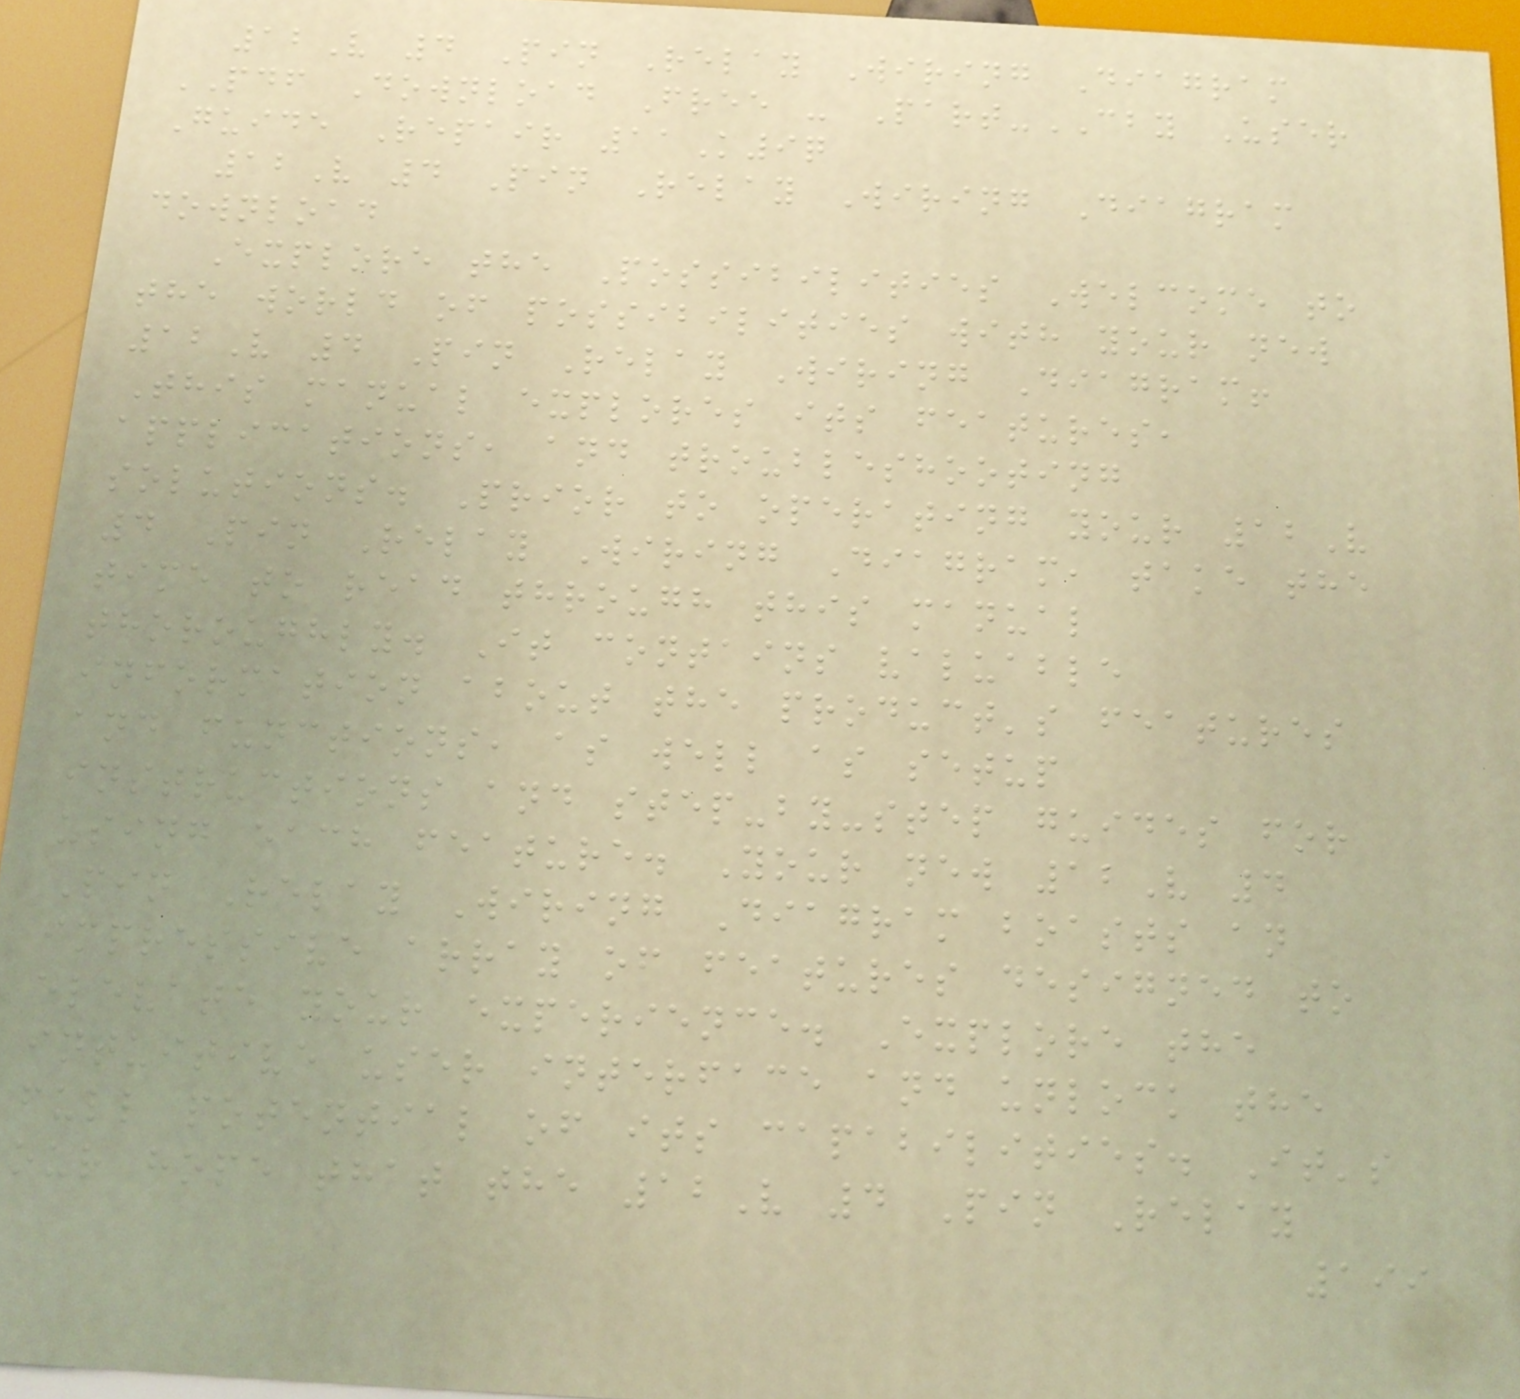12V 4 Pin Relay Wiring Diagram
PDF Download Free - Part-CBY User
Guide Repair 11K9q
12V 4 Pin Relay Wiring Diagram
download
Explore the Possibilities Welcome to
the world of possibilities with your new
12V 4 Pin Relay Wiring Diagram!
This manual explores its features,
applications, and troubleshooting
solutions. Prior to operating your 12V
4 Pin Relay Wiring Diagram, take the
time to read through this manual
thoroughly. It contains valuable
information about the product's features
and functions, as well as setup
instructions and step-by-step guides for
using each feature. Your new 12V 4
Pin Relay Wiring Diagram boasts an
impressive array of features designed to
elevate your experience. Explore the
intuitive user interface and unlock the
full potential of its capabilities. It's
our hope that the 12V 4 Pin Relay
199
